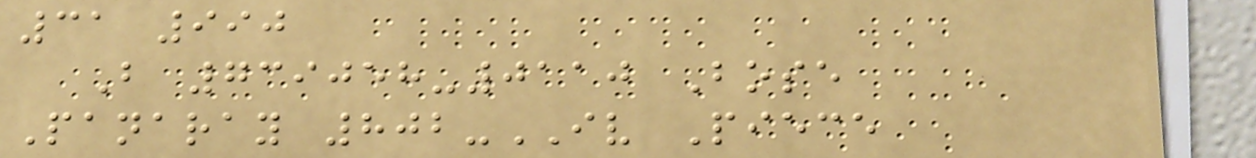31 990
B 739058-0110 Bose
Panaray 802-IV Piece
